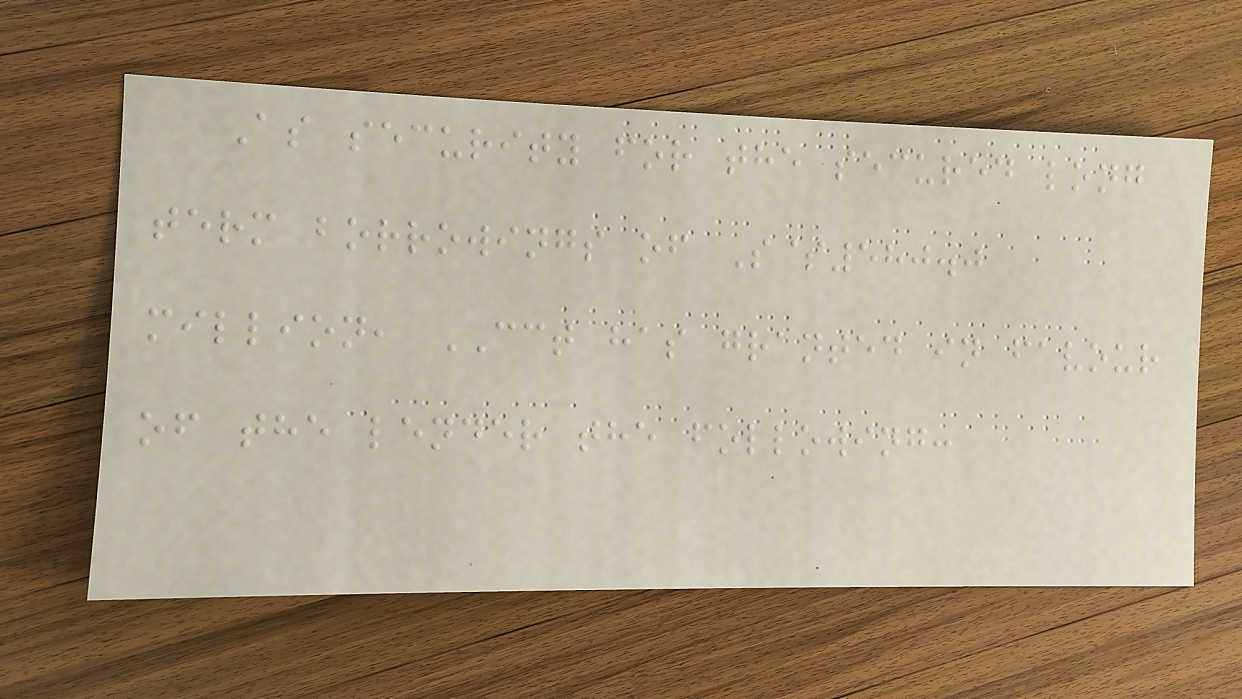As security for the secured long
term borrowings of S$580.0
million, CCT has granted in favour
of the lender the following:
